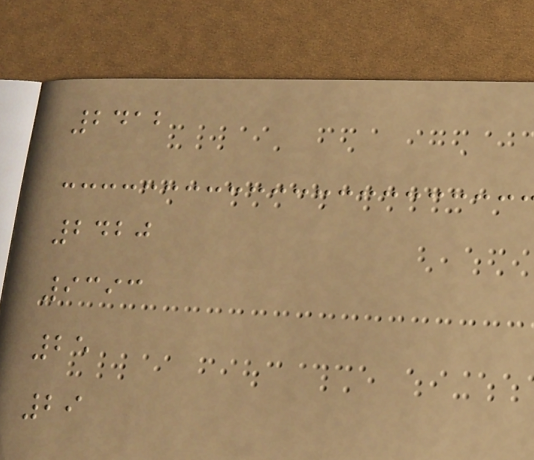2412
2420
9393
25
29
